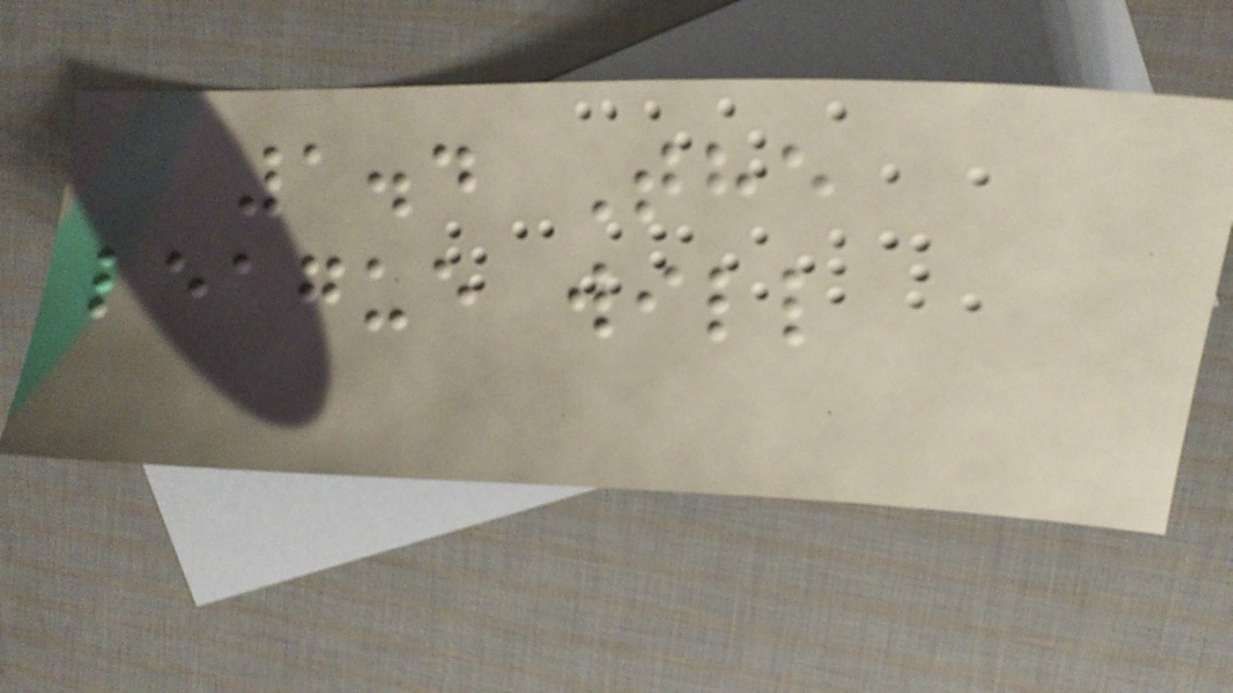1.4 The
league will
